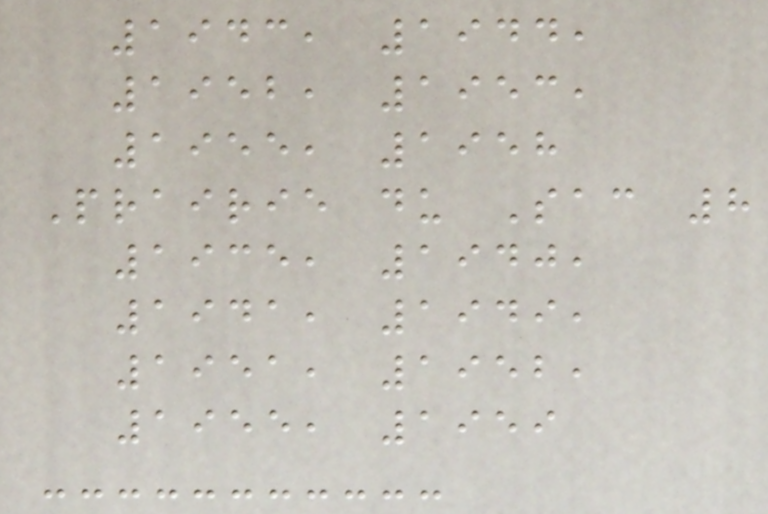1943, 1944,
1952, 1953,
1955, 1958
Prairie du Sac 8
1935, 1940,
1941, 1949,
1951, 1952,
1955, 1959
